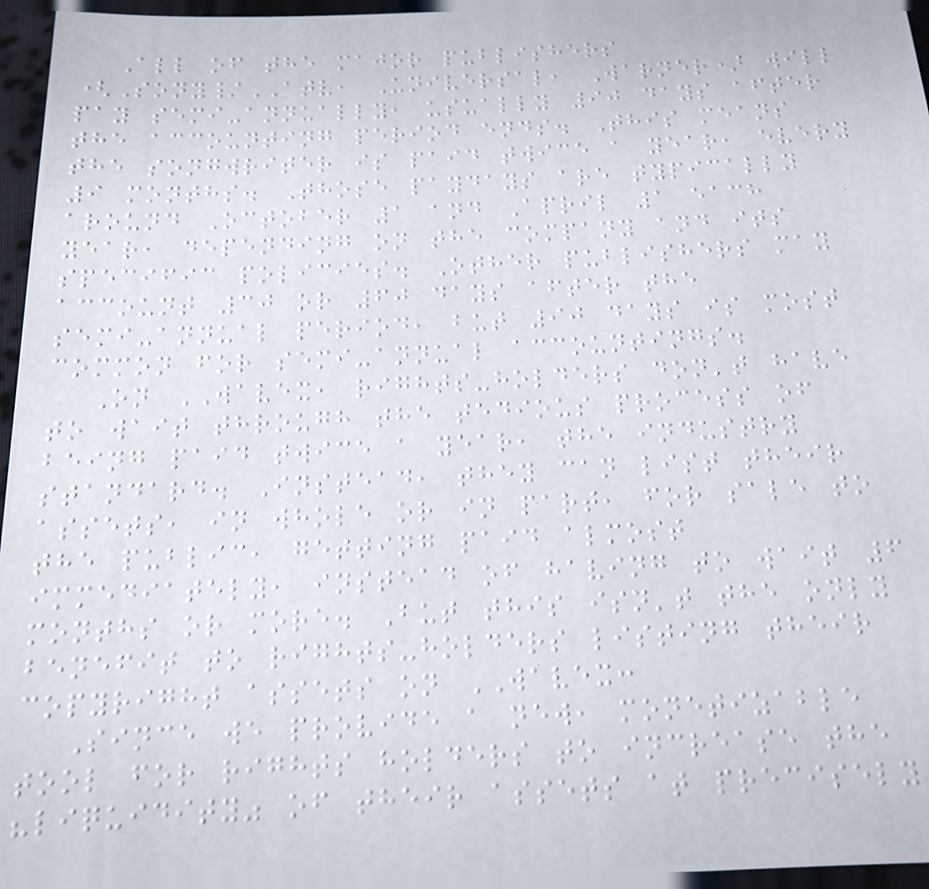All of the major publishers
(Sony/ATV, Universal, Warner) will
pay semi-annually, usually 90 days after
the accounting period ends. This means
the songwriter is paid twice a year, every
9 months. Those paydays are typically
around October 1 and April 1 each
year, depending on the company and its
specific policies. Other publishers may
account 30 or 60 days after the
semi-annual period, but 90 days is most
common for semi-annual accountings.
On WAVEX, rights-holders don't have
to wait through the tedious process of
being paid twice a year, the industry
standard. Instead, they can list their
assets, in whole or in part, for sale to
the public, getting paid almost
immediately, instead of having to wait 6
months or more. But this isn't the only
benefit to rights-holders listing their
copyright assets on WAVEX:
Since we provide a new, monetizable
tool for rights holders to increase the
"liquidity" of their assets at precisely
